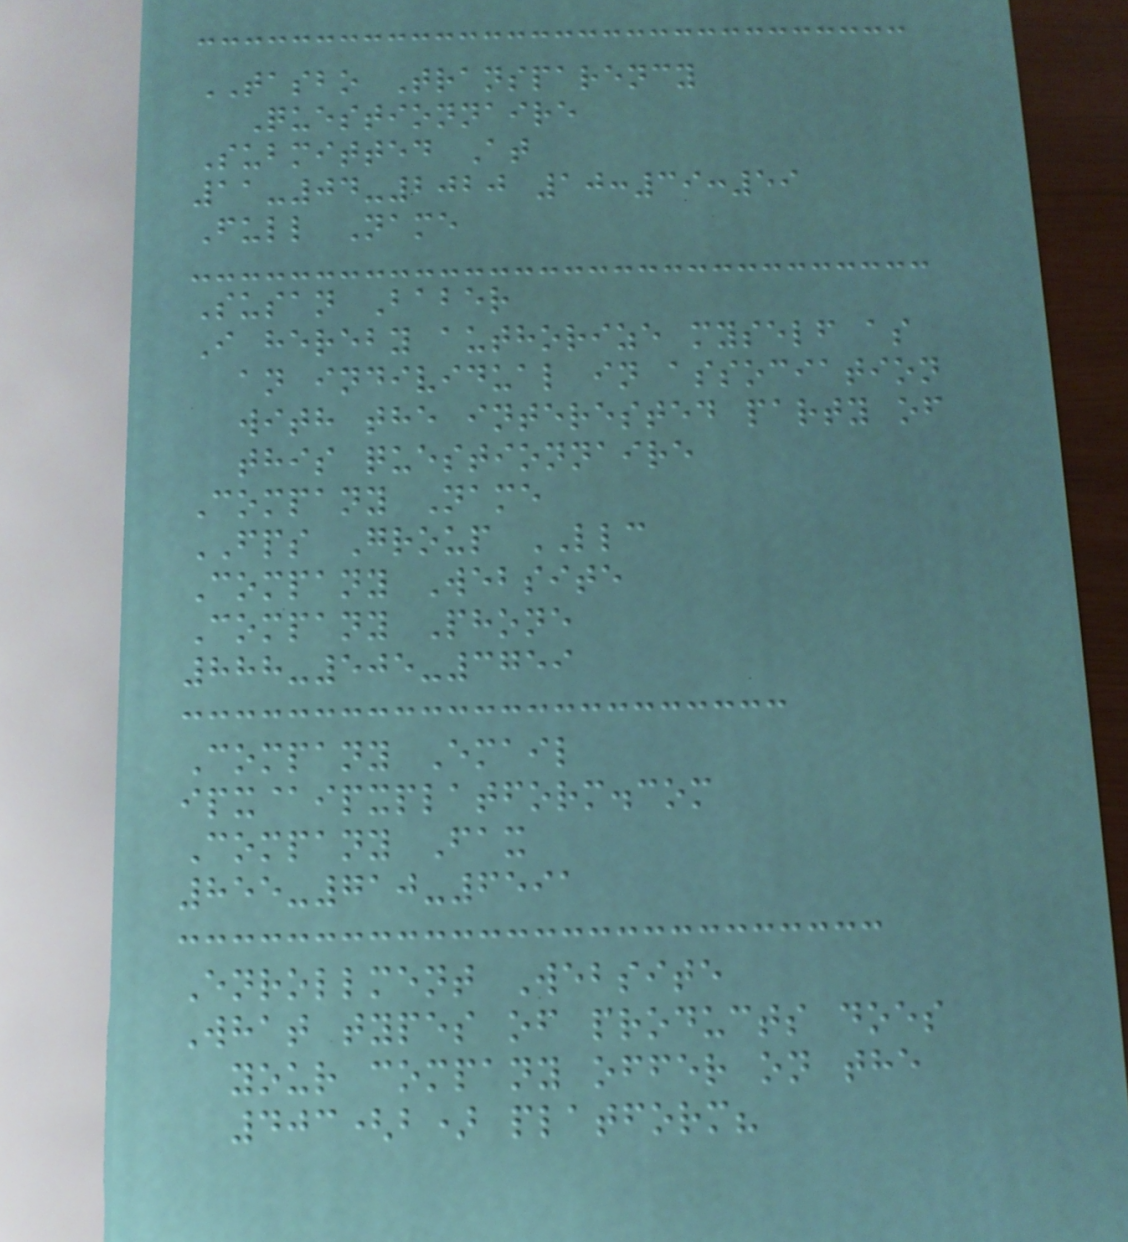TASBO Transparency
Questionnaire
Submitted At
11-04-2020 10:39:59
Full Name
Susan Baber
I hereby authorize myself as
an individual in association
with the interested party of
this questionnaire
Company Name
FPS Group LLC
Company Website
Company Phone
888-505-3759
Company Email
ipx@ipxplatform.com
Company Fax
855-710-6591
Enrollment Website
What types of products does
your company offer on the
403(b) platform?
